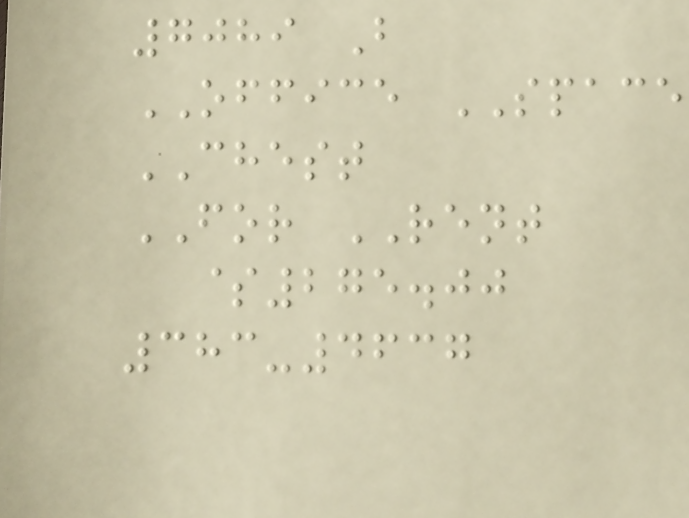7089 B
OFFICE SPACE
CHEST
FOR RENT
$275.00
383-4637
